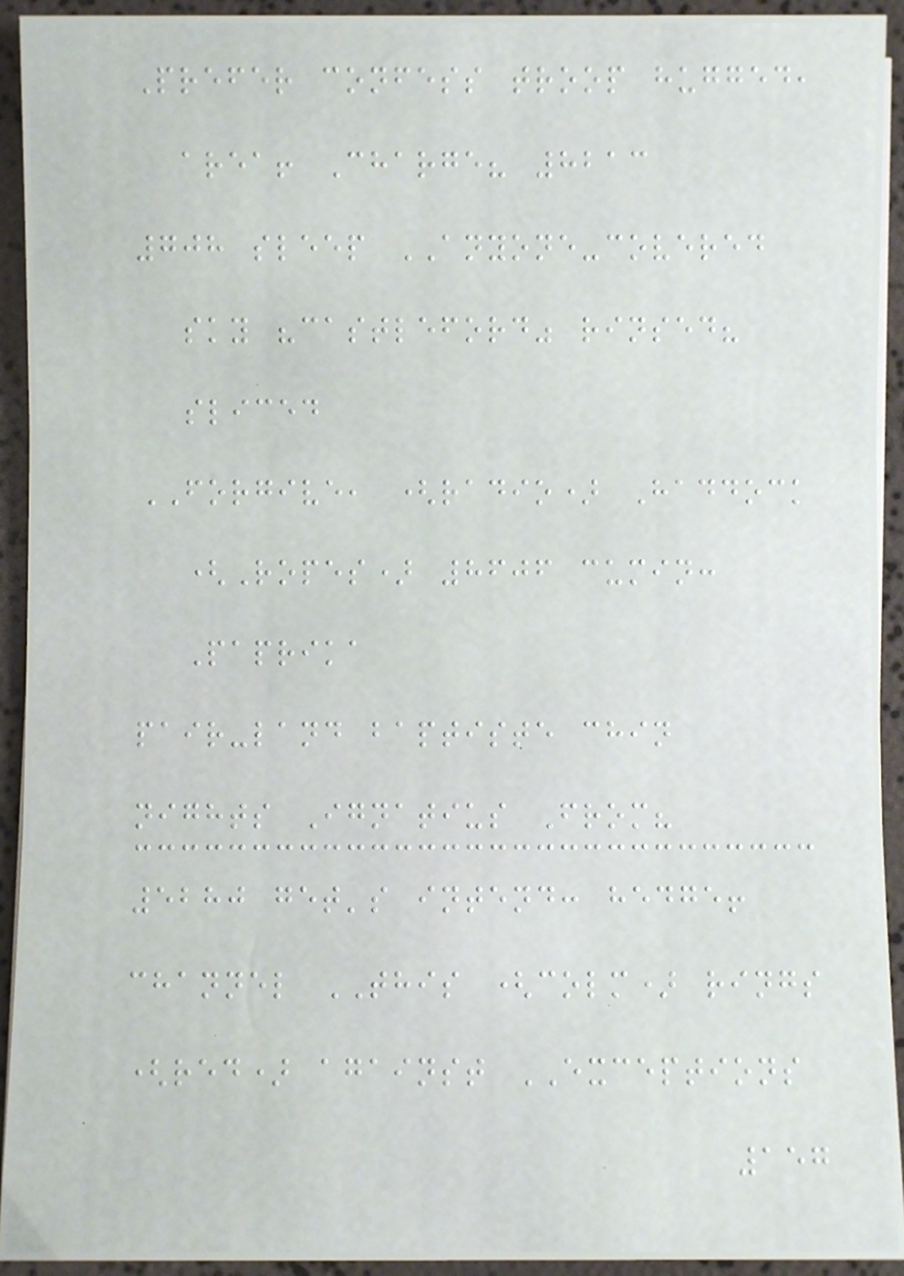Prefer confess troop hugged,
area! Charge? 8213
708 sleep ANYONE-covered
sky "castleford" rinsed?
sliced
FORGIVE, (radio) Haddock
(Ropes) 8606 cumin:
Paprika
pair-land baptiste chin
nights Ignatius From?
5280 get's intend: hedge!
channel THIS (colm) rings
(red) against EXCEPTIONS
157
